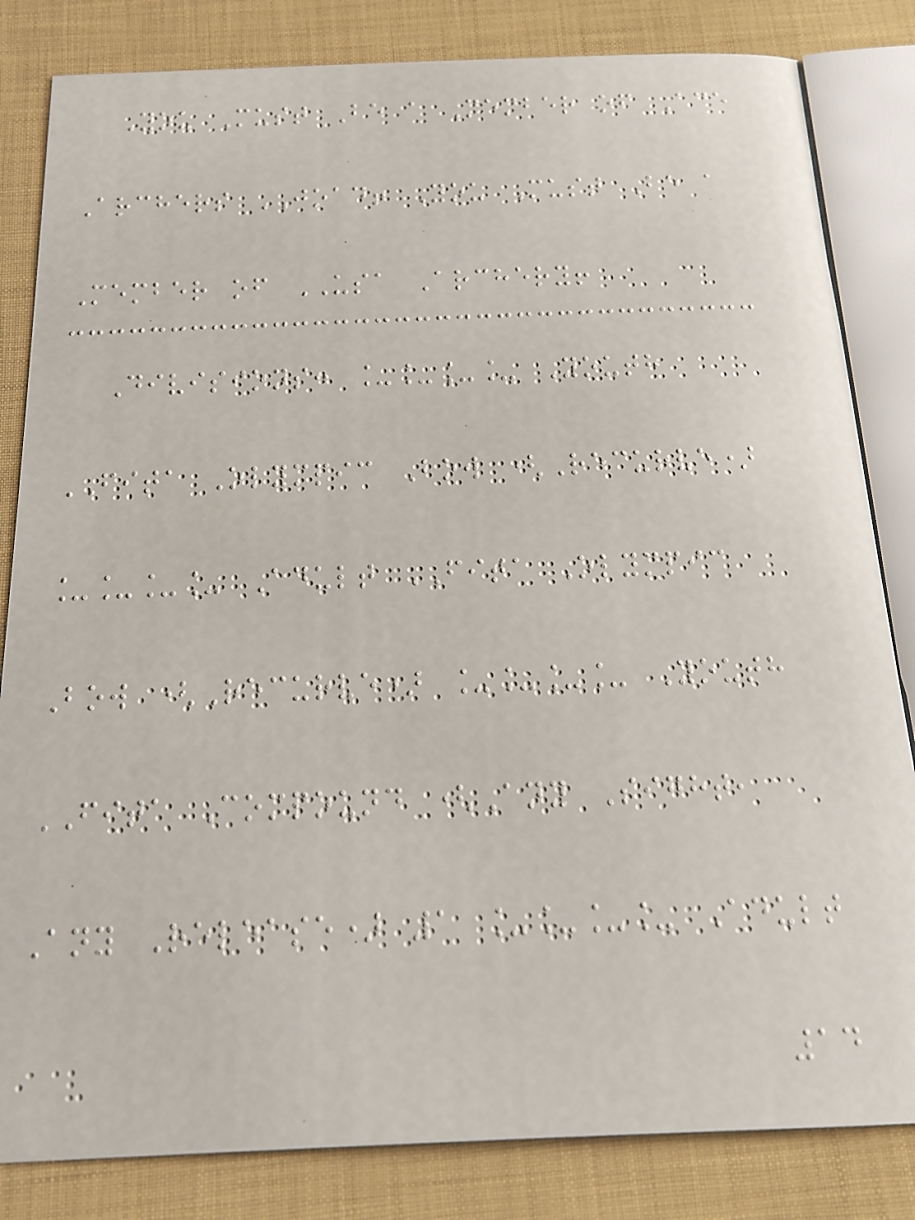You Must Be a Member of Ace
Archers JOAD! You Must Be a
Member of USA Archery!
Divisions: ____ Youth
FITA Olympic Bow (Recurve)
____ Adult FITA Olympic
Bow (Recurve) ____ Youth
FITA Compound (Any Sight,
Any Release) 1 ____ Adult
14
